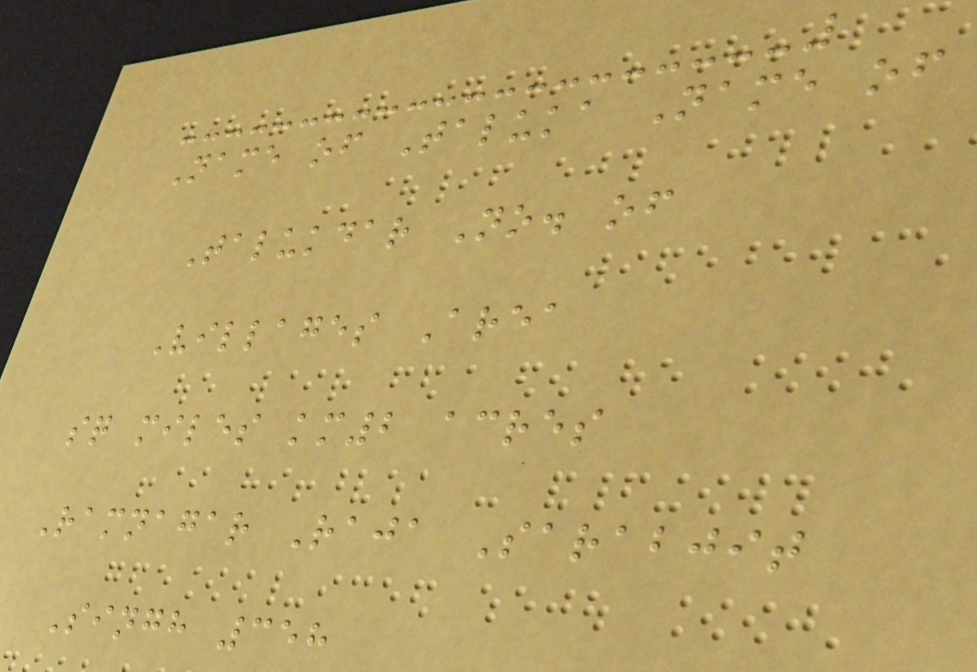Name of Taluka Name of
Talukdar No. of
Villages Area
sq miles km2 acres
Ramnagar Raja Sarabjit
Singh 358
